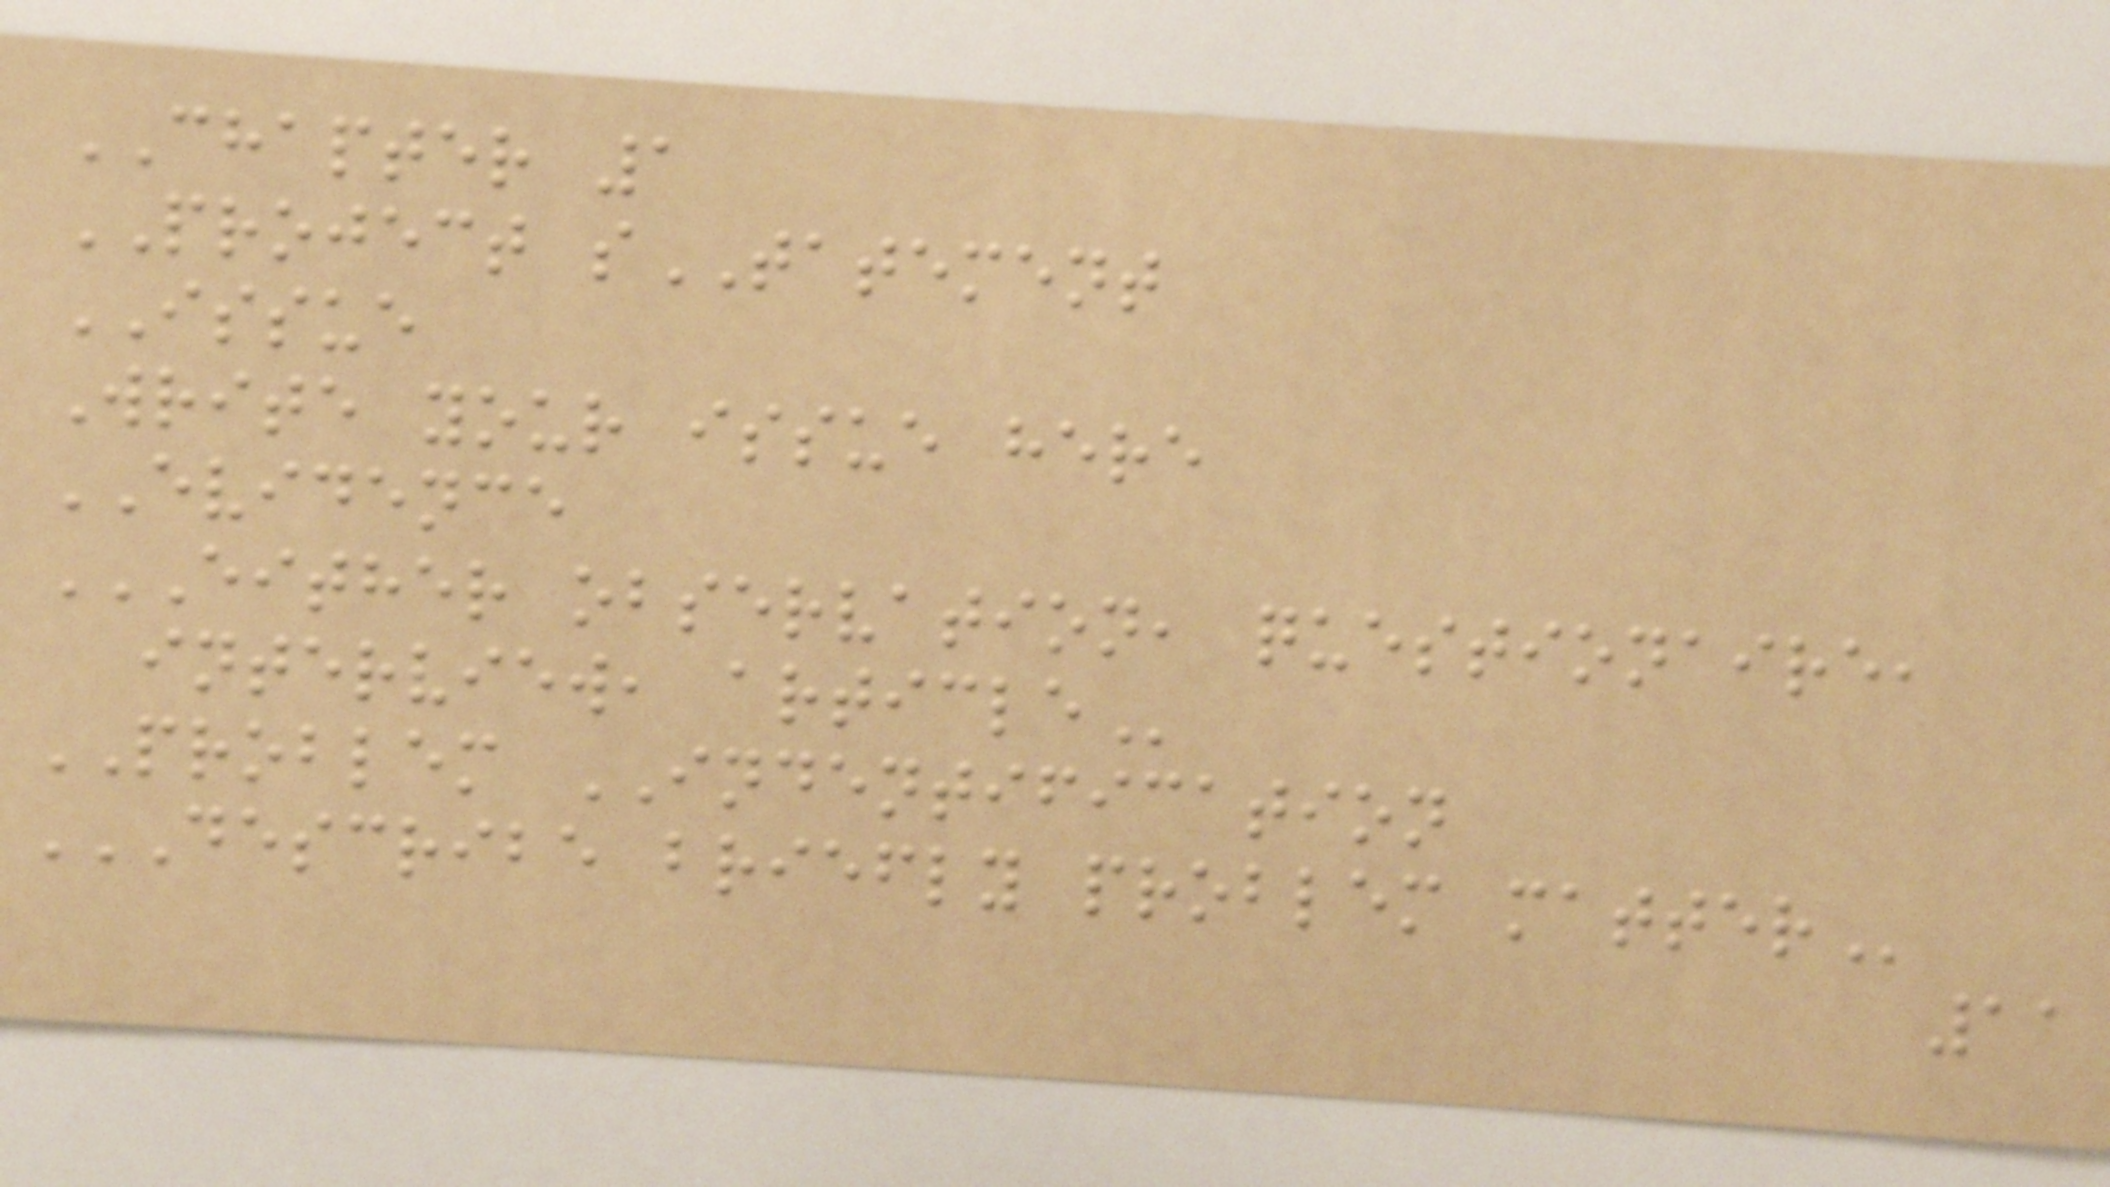CHAPTER 1
PROJECT sTATEMENT
ISSUE
Write your issue here
EVIDENCE
EITHER OBSERVATION, QUESTIONAIRE,
INTERVIEW, ARTICLE
PROBLEM INDENTIFICATION
DESCRIBE BRIEFLY PROBLEM MATTER
11
